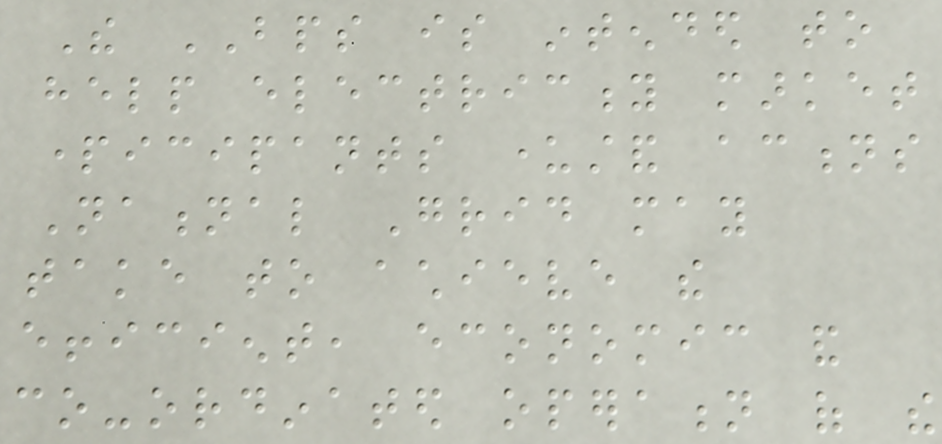The BPS is intended to
help electricity market
participants understand actions
National Grid may
take to achieve the
efficient, economic and
co-ordinated operation of the
